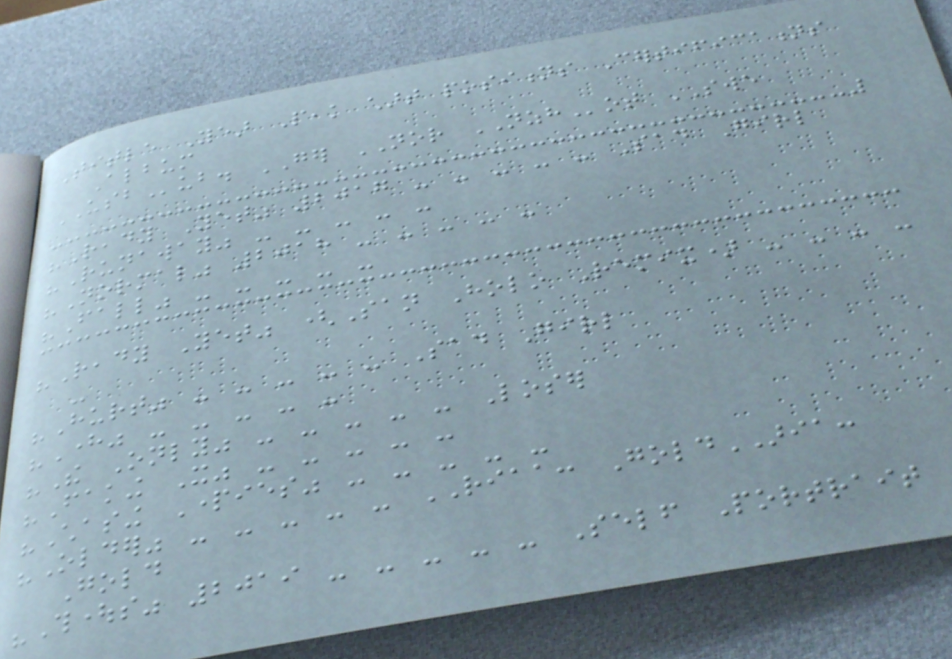Title Year Peak chart positions Certifications
Album
USBub. GER NOR NZHot SWE
"Ready Yet" 2017 - - - - - Sad Girl
"Runaway" - - - - -
"Normal" 2018 - - - - -
"Fall" - - - - -
"Ready Yet" (San Holo Remix) - - - -
-
"Hurt" - - - - - Sad Girl
"Here" - - - - -
"The Only" - - - - - Loser
"Faking It" - - - - -
"Chasing Parties" - - - - -
"Older" - - - - - RIAA: GoldARIA:
Gold
"Thoughts" 2019 - - - - - Self Portrait
